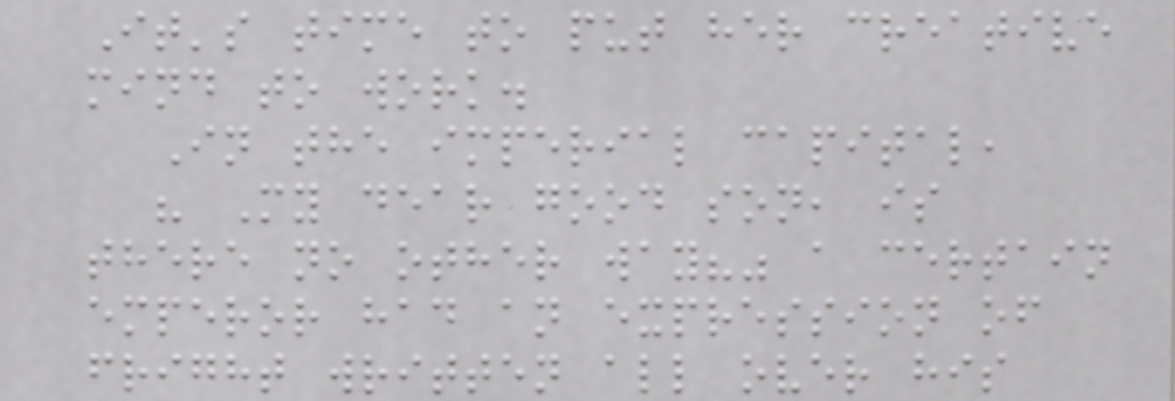It's time to put her creative
mind to work.
In the imperial capital,
" My dear good son, is
there no other way?" a certain
emperor had an expression of
fright written all over his
